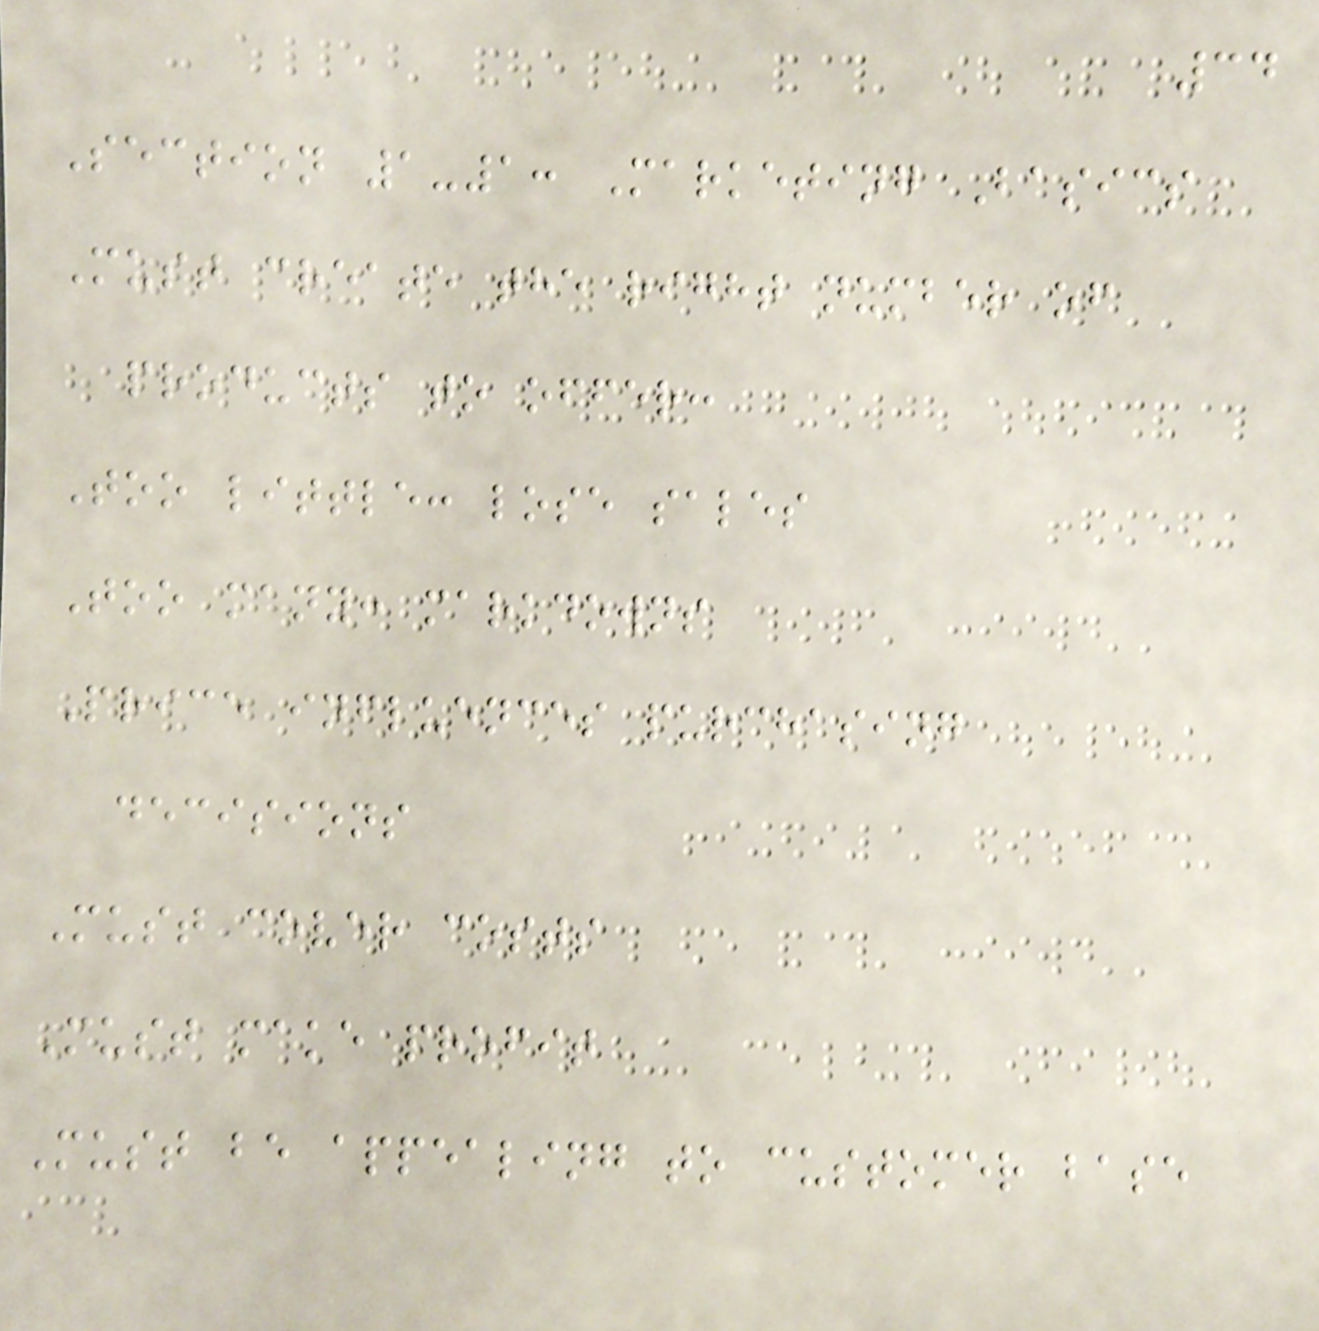34
Section 1-1: Marketing Basics
Must create the right number of
products to offer:
Too little: lose sales
Too many: markdowns
Price influences purchasing
decisions
Must cover costs
Must make profit
Must be appealing to customer base
